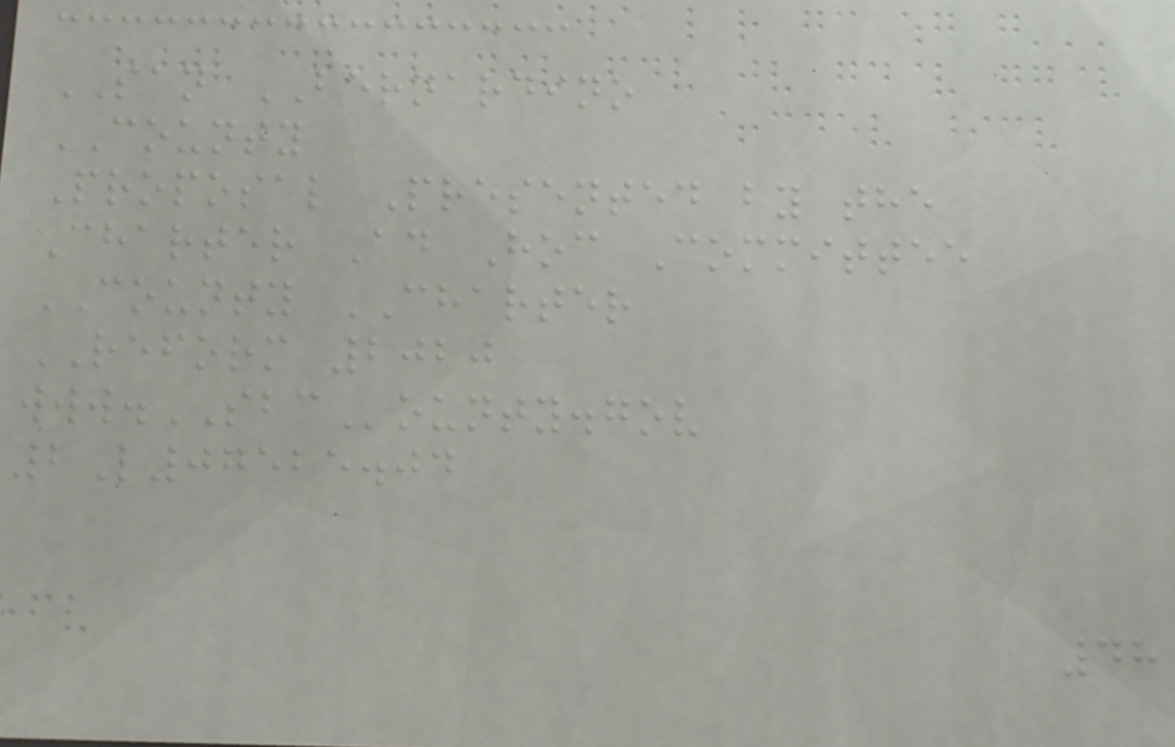SAN BERNARDINO
COUNTY
Proposal Presented by the
Charter Ad Hoc Committee
COUNTY CHARTER
REFORM 2020
www.SBCounty.gov
2L07525.04
48
